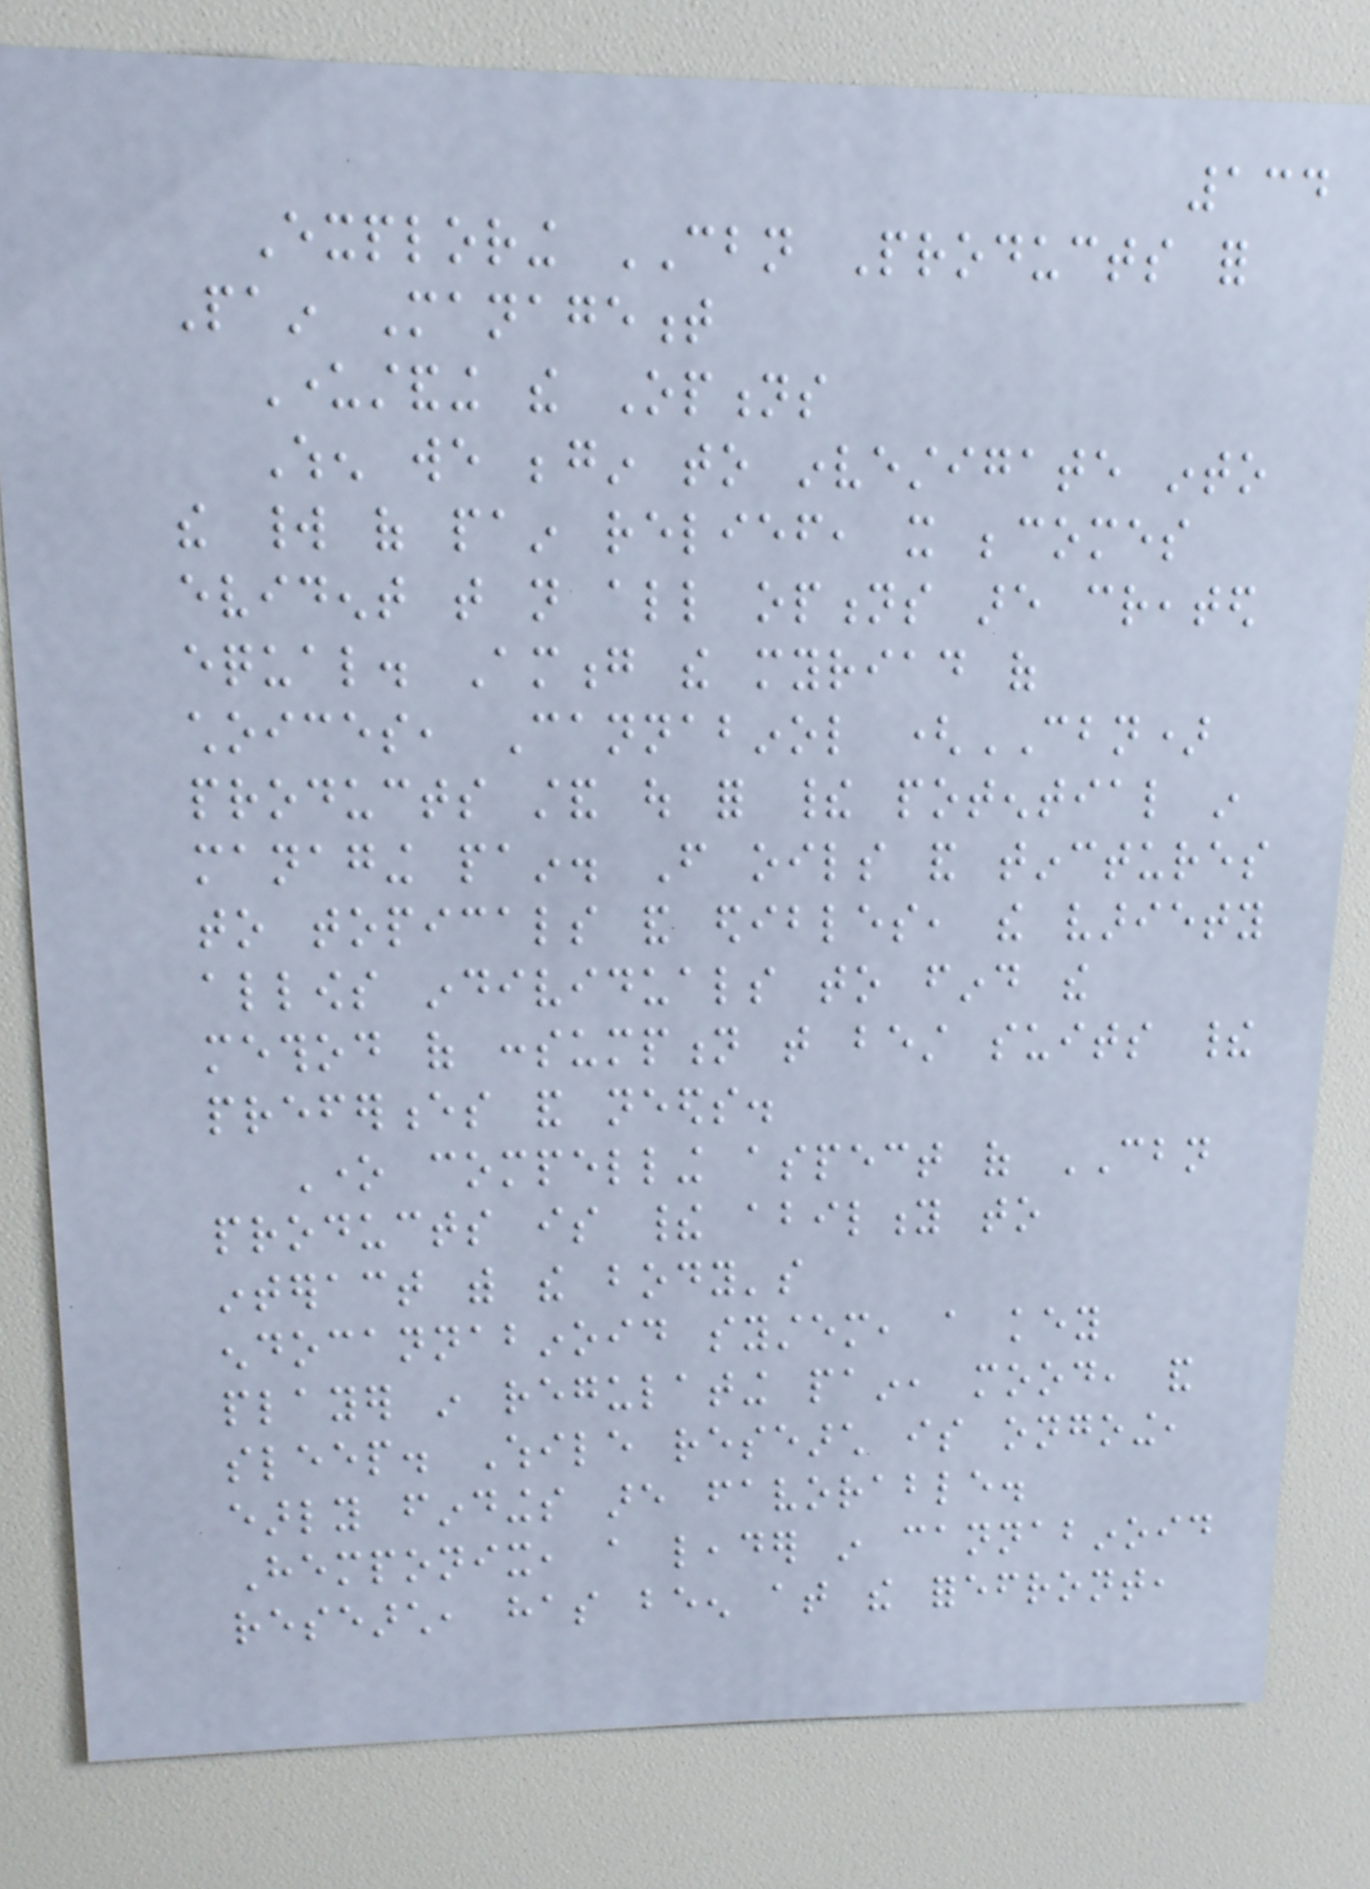134
Exploring CBN Products for
Pain Management
Understanding the Options
When we begin to investigate into
the world of pain relief, it becomes
evident that not all options are created
equal. Among the myriad of
choices, Cannabinol (CBN)
products stand out for their potential in
managing pain. From oils and tinctures
to topicals and edibles, the variety
allows individuals to find the
method of consumption that best suits their
preferences and needs.
One compelling aspect of CBN
products is their ability to
interact with the body's
endocannabinoid system, a key
player in regulating pain, mood, and
sleep. While research is ongoing,
early findings are favorable.
Hemponix, a leader in cannabinoid
research, has been at the forefront,
